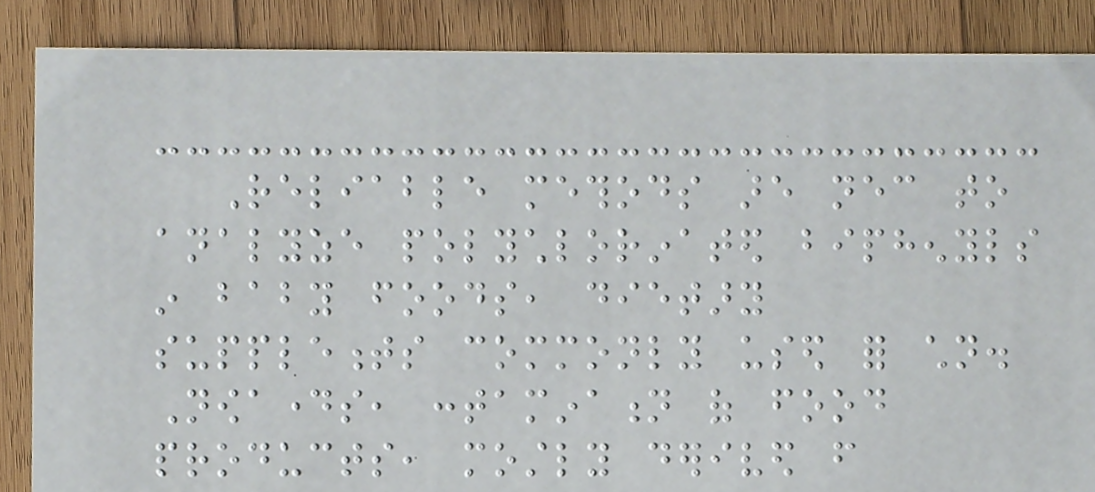Reliable methods are necessary to
analyze polychlorinated biphenyls
in baby foods, dietary
supplements commonly used for children.
Nowadays, contamination of food
products, mostly derived from
